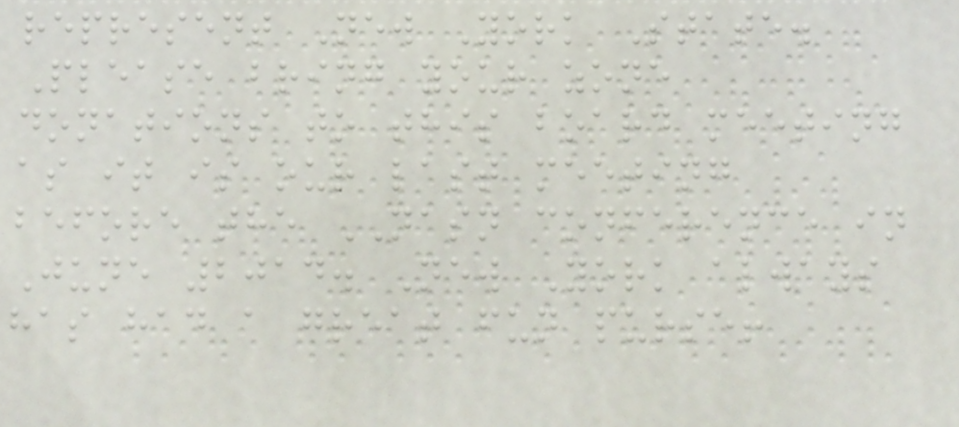represent New York State.
Please bring your zone
donations to this board meeting
as it is our last meeting
before the NASN conference in
June 2014. New York always
has had a great fun purse!
